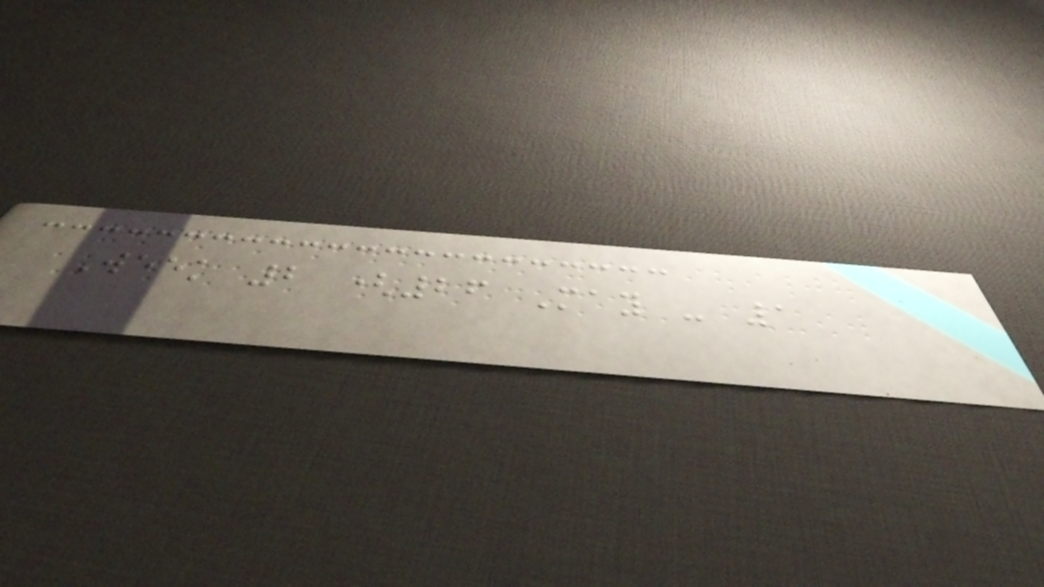Week 2 (26 May - 1
